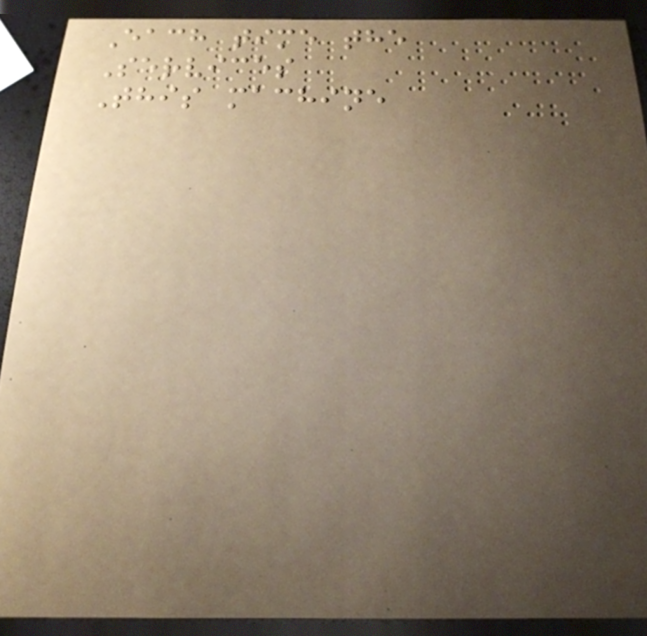Each time the
Services
This machine
